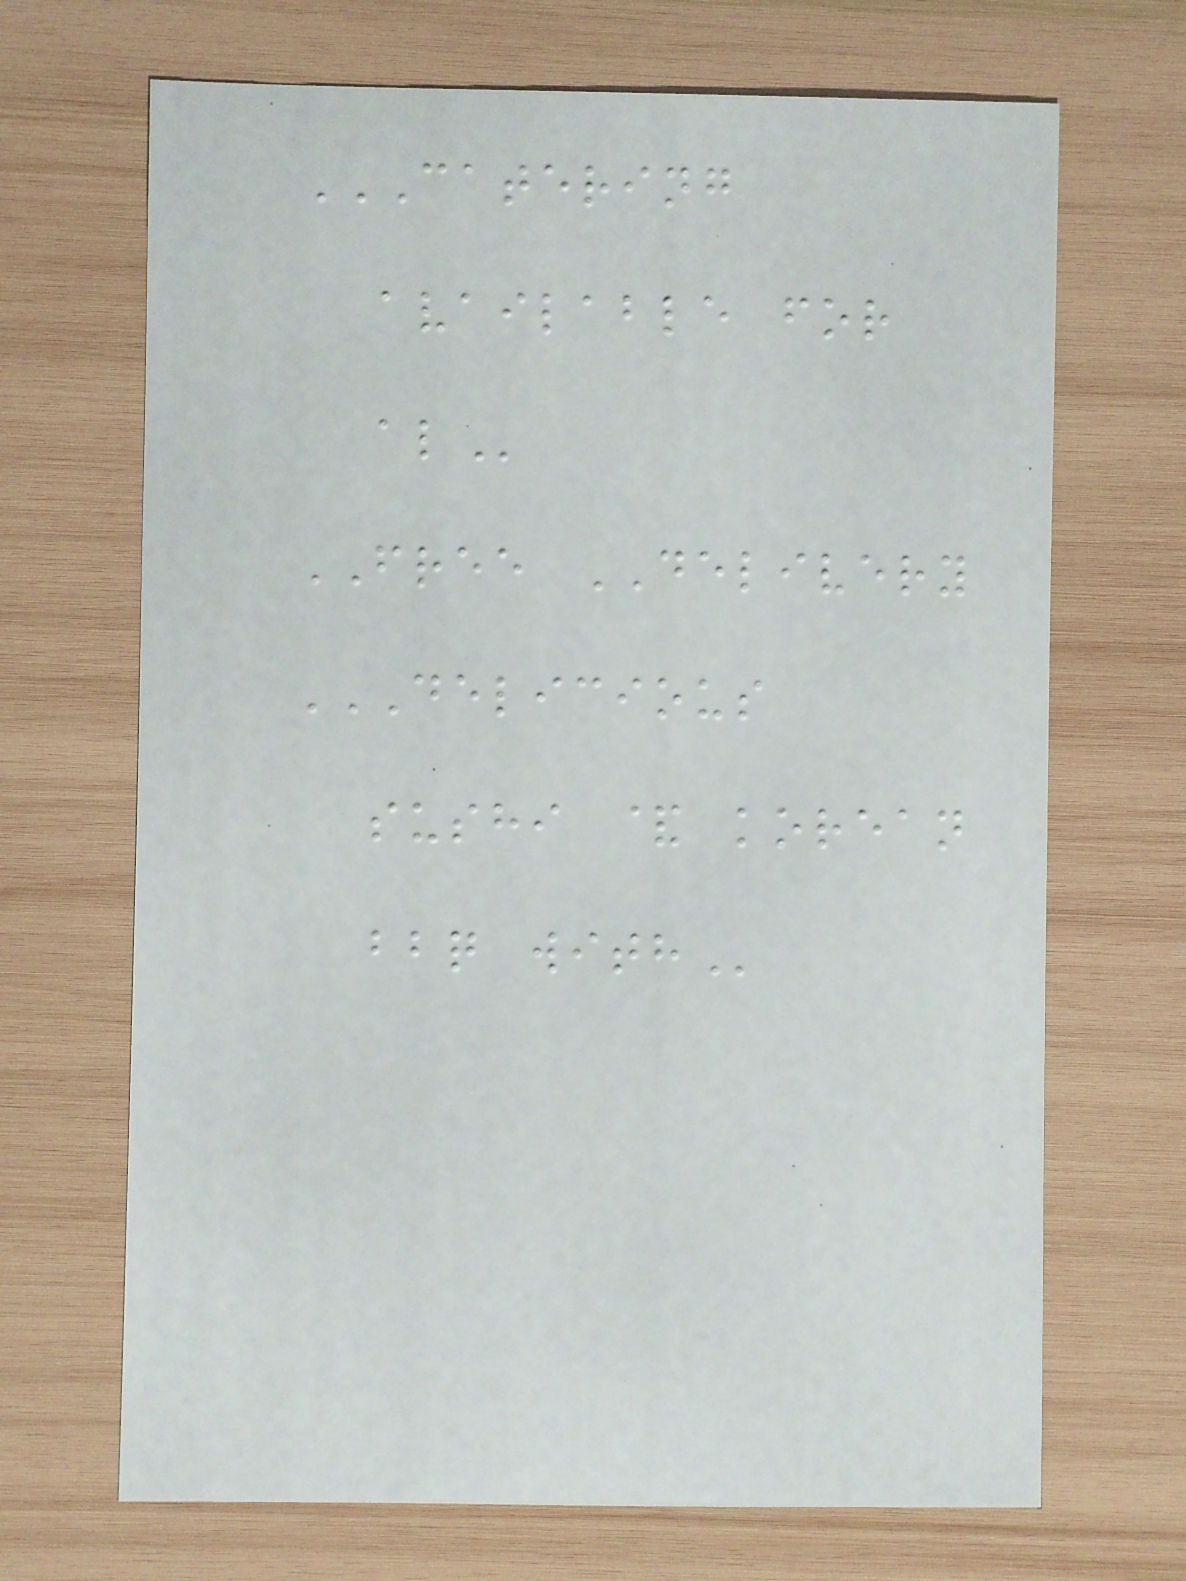CATERING
AVAILABLE FOR
AL
FREE DELIVERY
DELICIOUS
SUSHI & KOREAN
BBQ WITH
